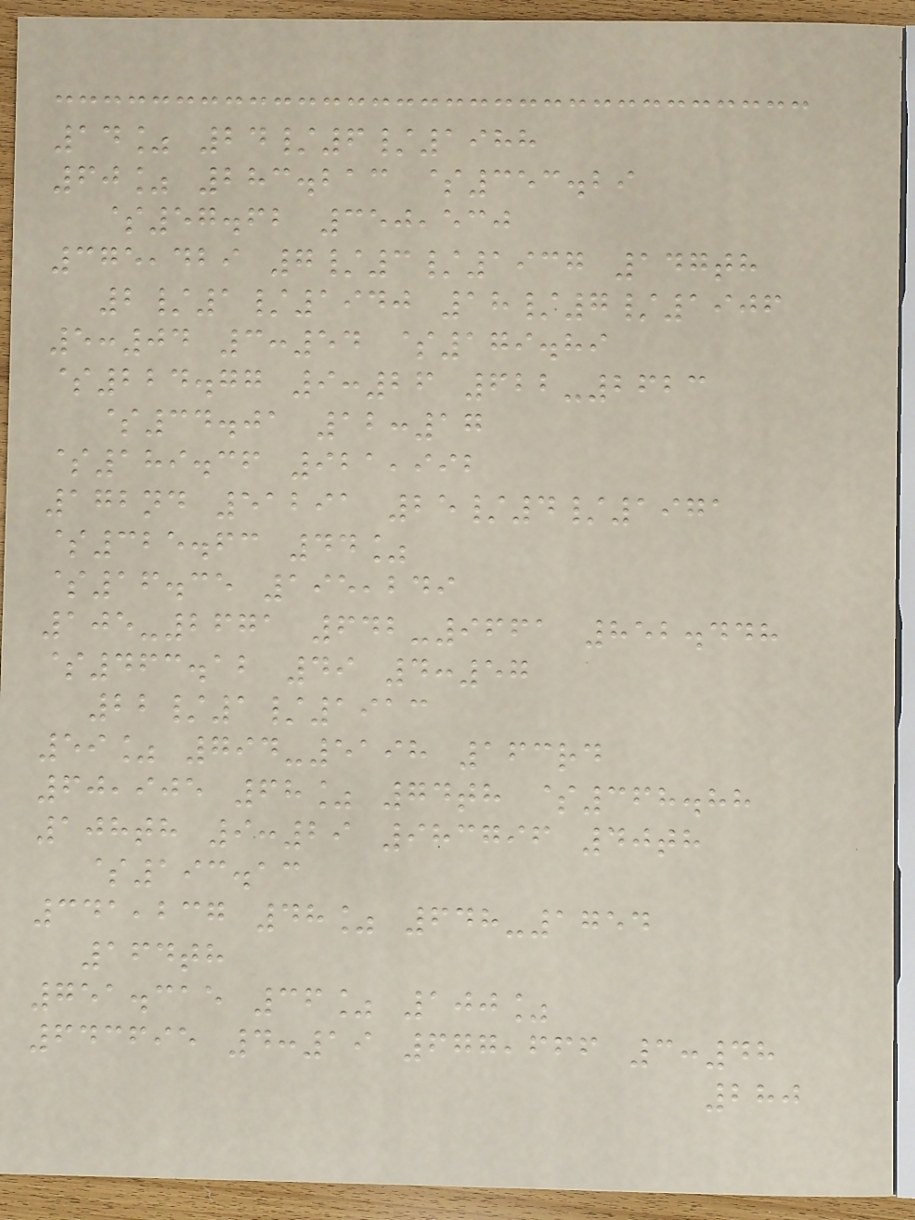14% 24/6/1988
60% 283.213 $353.29
$57.62 350,530
375,429 7/3/1937 147th
2/1/1940 18/7/1906
5:04 3:54 $179.89
$224.77 9:26 622-2623
$34.01 12:17
$189.36 921,992
172nd 51291 25/4/1971
$325.63 44%
$16.35 195,249
105-2671 642-9661 852.448
$463.12 49 4:57
22/1/1913
59% 794-5198 163rd
60,905 68% 74th $368.88
108th 9:29 983796 40th
$193.13
341,237 48% 648-1754
164th
751.315 36% 100%
643695 4:19 677,666 3:48
280
